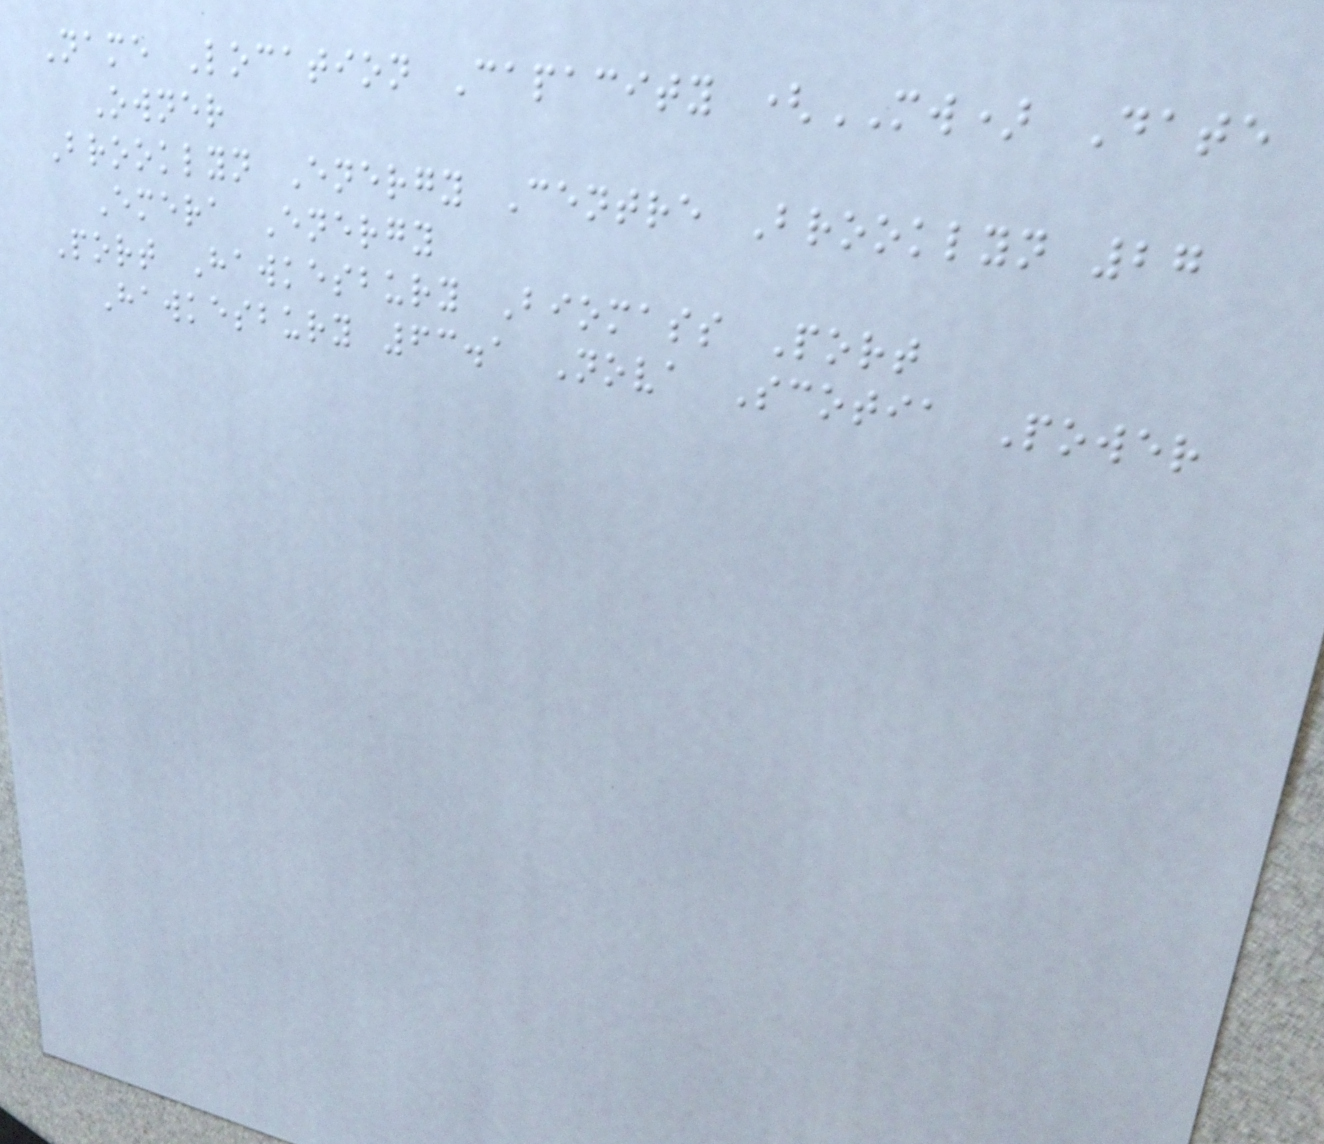Name Location Capacity (MW) Date
Owner
Brooklyn Energy Centre Brooklyn 27
Emera Energy
Port Hawkesbury Biomass Port
Hawkesbury 63.1 Nova Scotia Power
